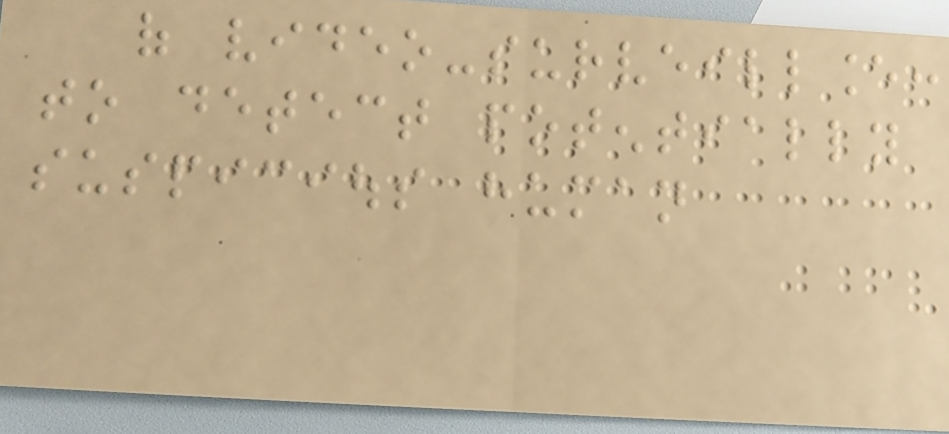of video-surveillance:
to detect potentially
suspicious human
